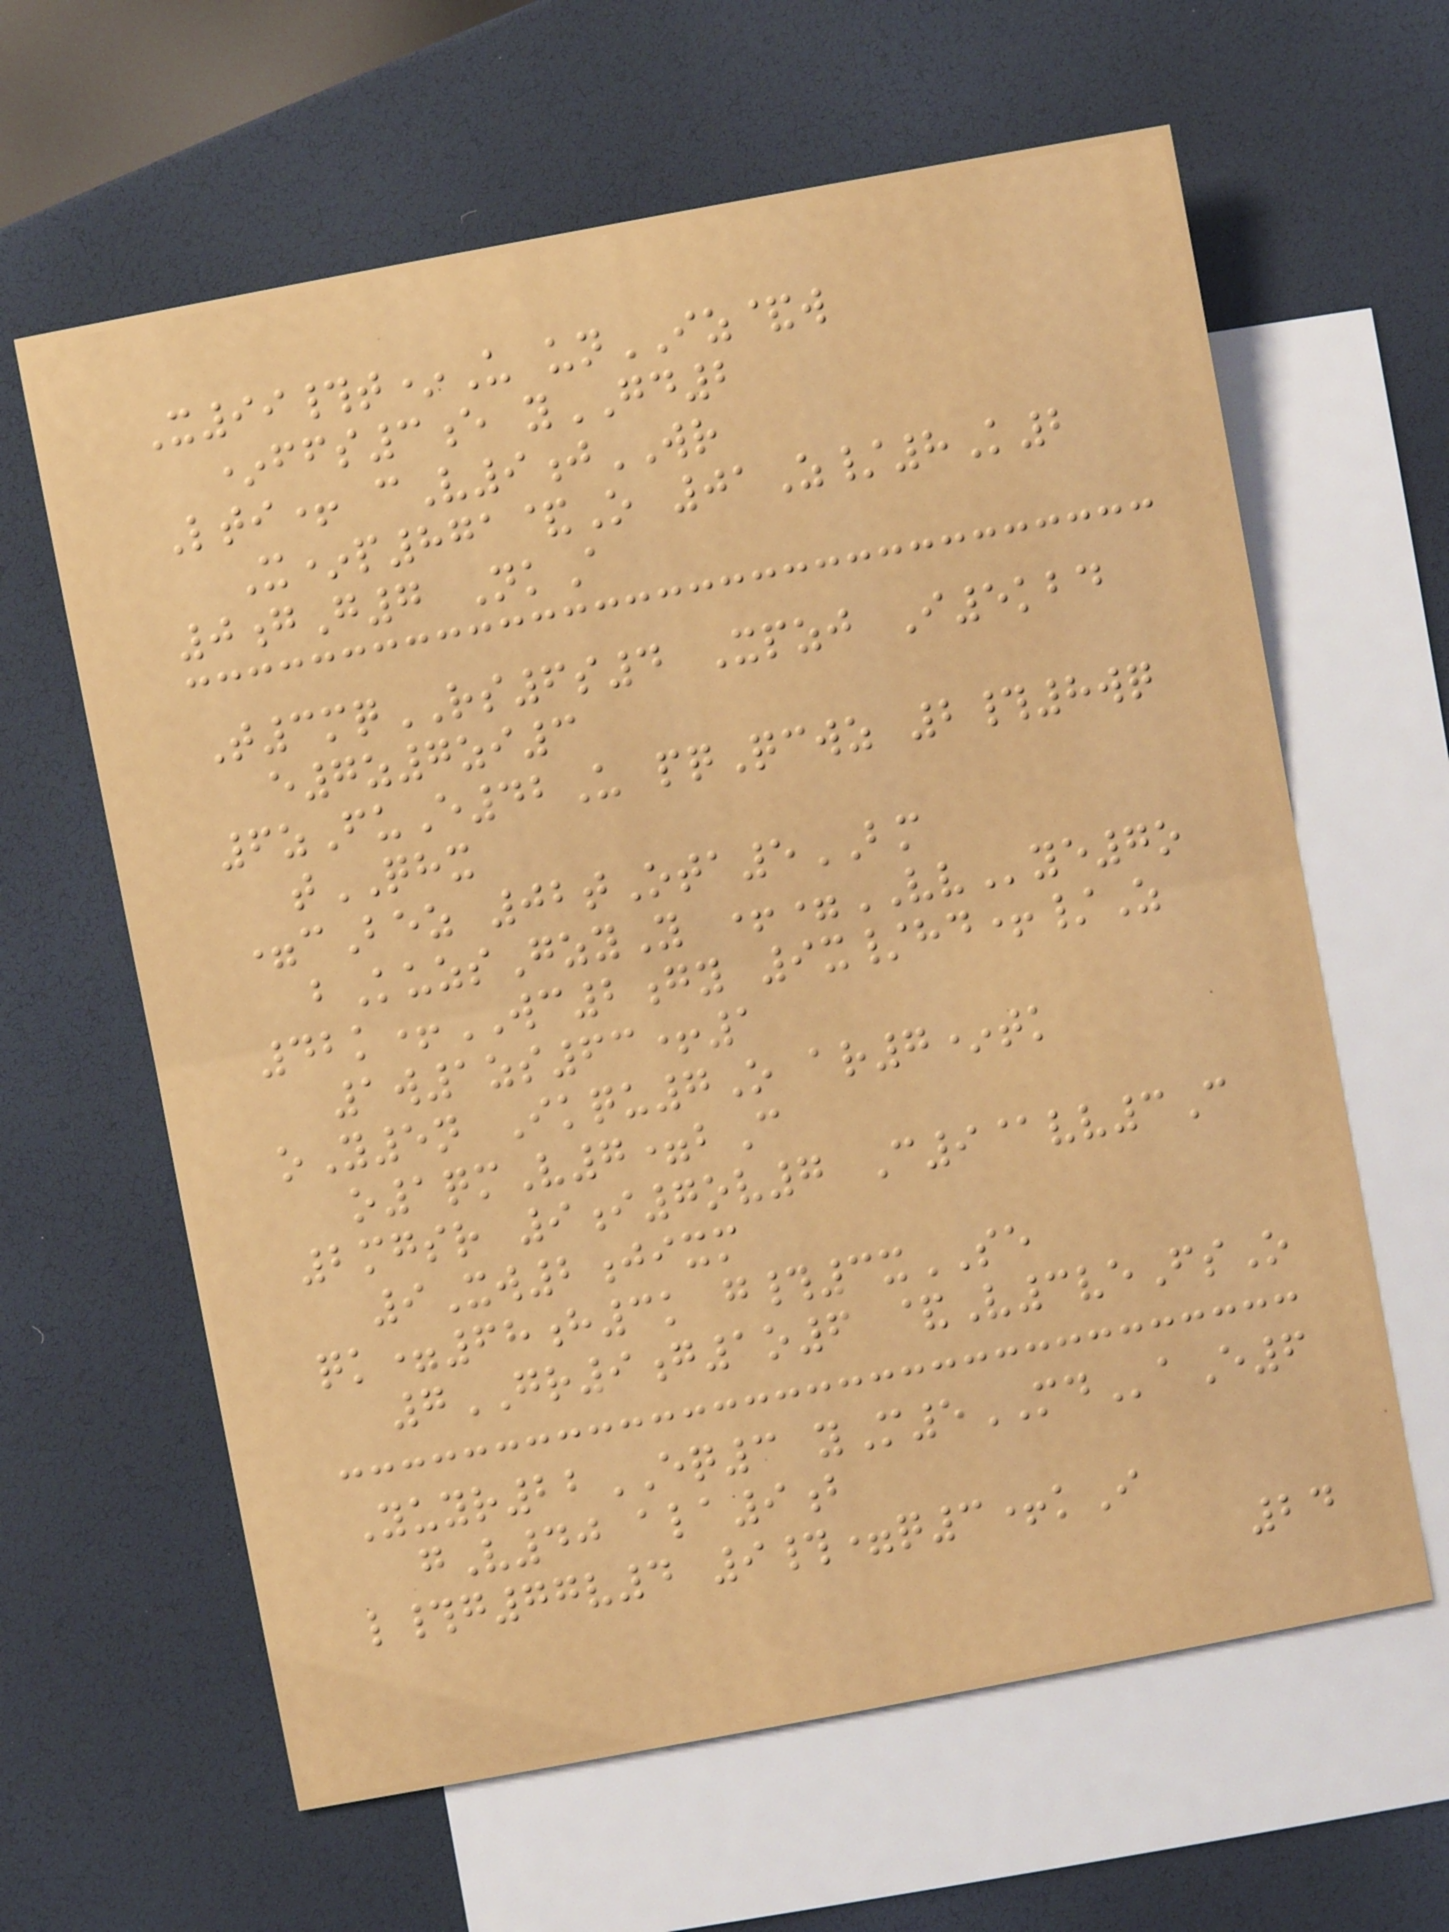X99#t*U unIZ&w
*ffs3e yGD2
Lti+ cV9jWR
X*p871&O 01Z/8K2
0gG7 NkA
T3mqRS6s4 Xpzj I5kbd
e7z7zi3
6zFuE42U pqQcwz 2#8wq
tQHX
=cBez 02tOta5BM
bKuzsGzyY +=VVye7o
42k+WC2gy 9x/hd+/Z
1w1zs63+1
oY5n Ikqu7O ar7*tk
o1qmV7=bC
2mgsr 9i7ov7 C9@vv3C
9Xw2jixm
qk=68h3k g#3xSE
7GR9g1o6 &V3veFsO
Yuyr22EQ3 yM5MDaE6
gV40 ala9b
l#g77v4 9#=q3+kI
24
